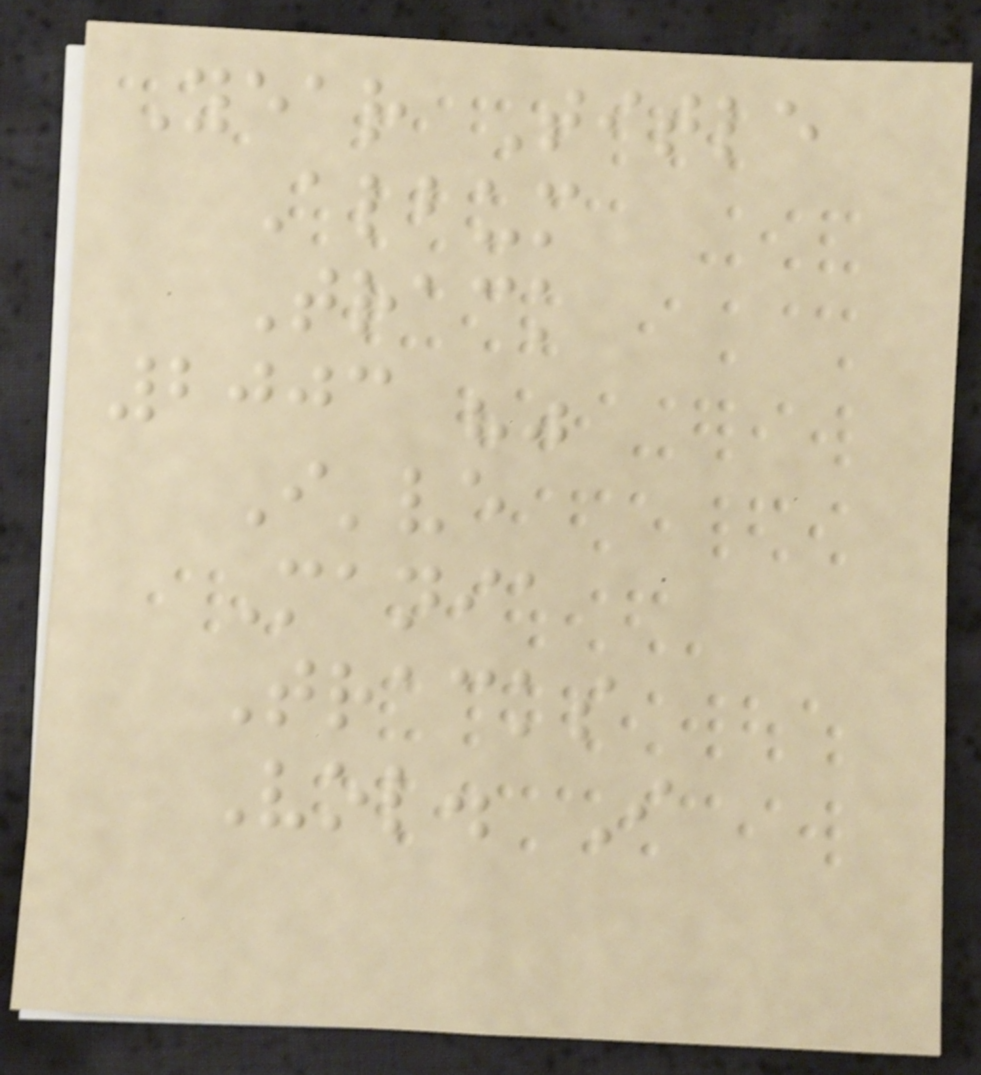Year Title
Album
Track
2003 ""
I've
Mania
Tracks
Vol. I
